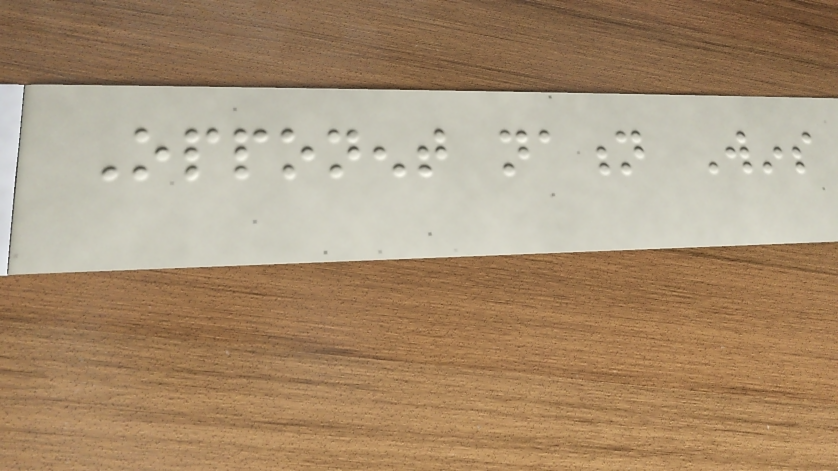Opponent nation Wins
